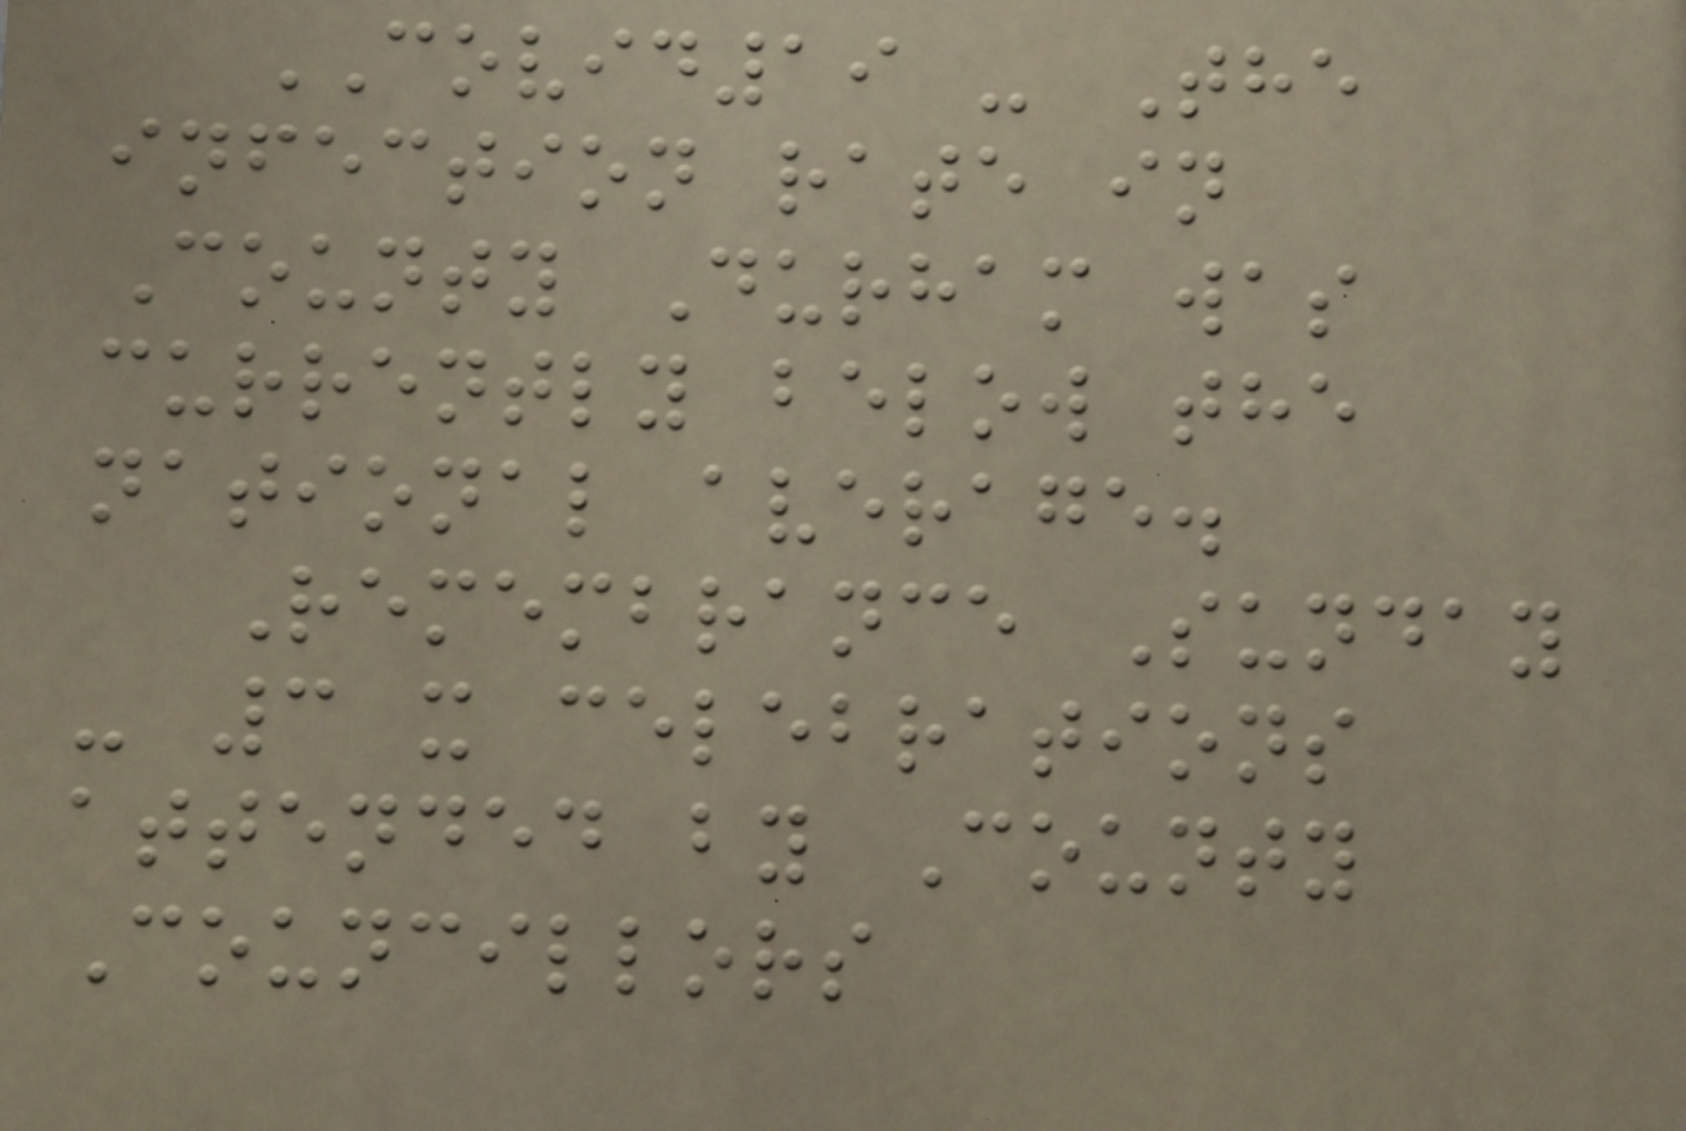COVID19 - The
infection rate in
County Durham was
currently below the
national average.
Remembrance Sunday
- 3 x celebrations
attended by County
Councillors
